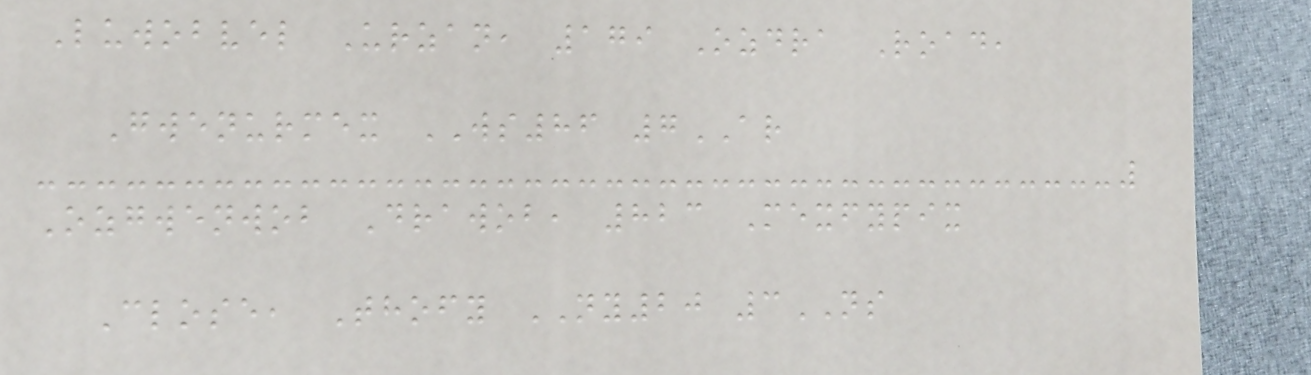Luwobvel Urzan, 179 Ozdra Road,
Gwenurmex WS86 7AR
Ozgwenwob Drawob, 823 Mexfypix
Close, Thofy NY20 3NS
